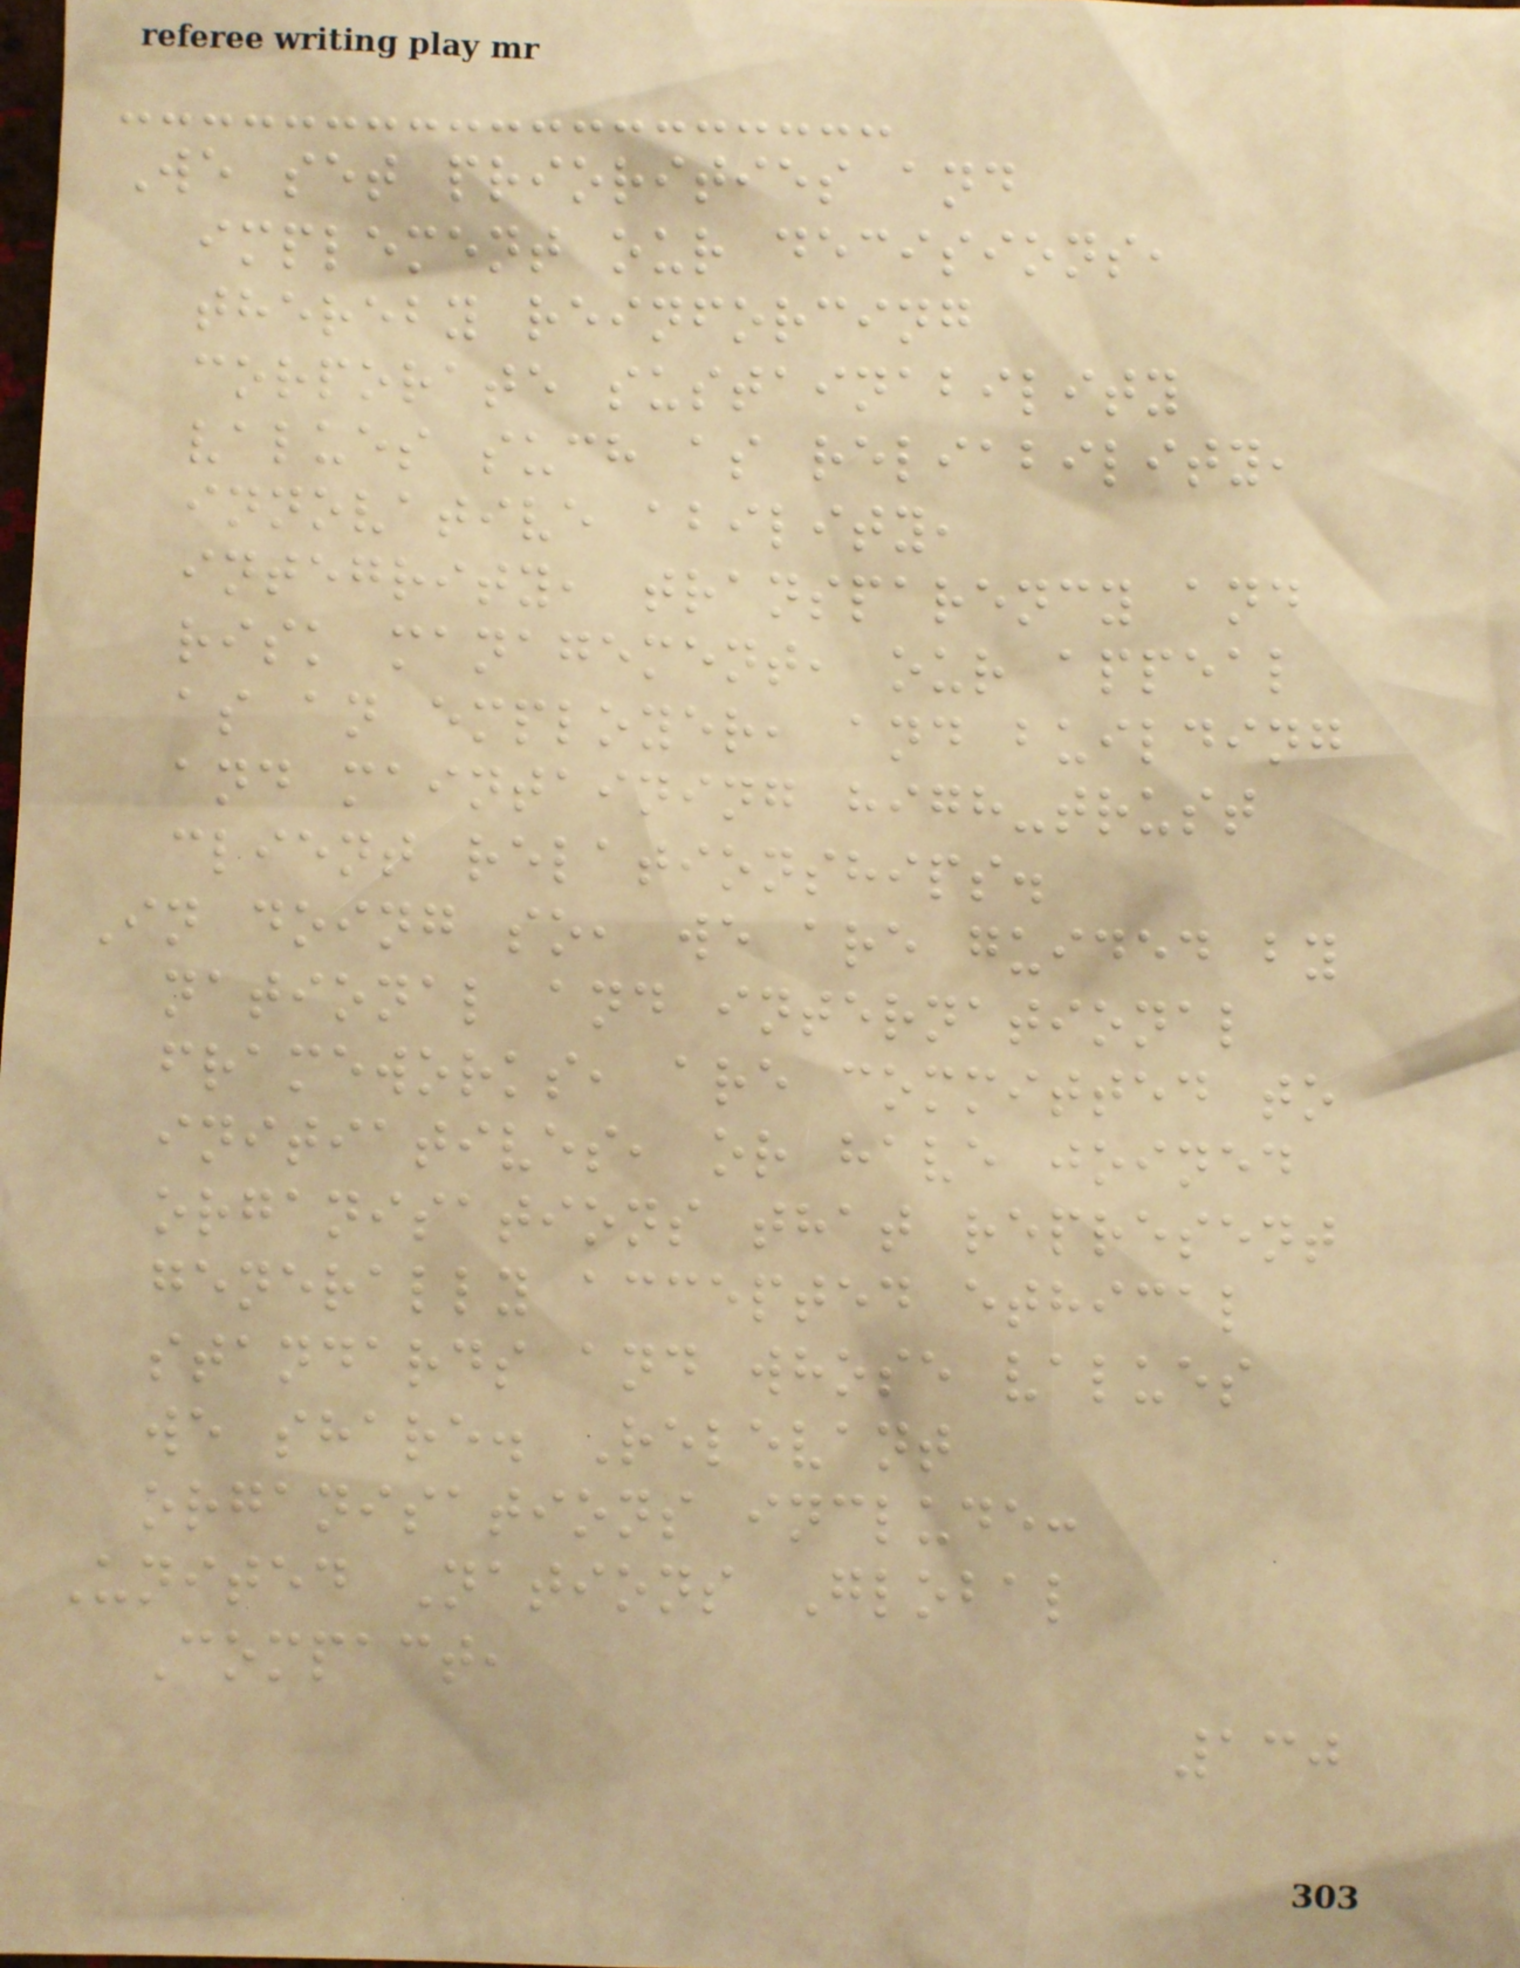We set priorities and
implement our decisions,
thereby reinforcing
corporate sustainability
values such as reliability,
innovative ability,
integrity, transparency and
risk management, our appeal
as an employer, and building
and maintaining high-trust
client relationships.
In doing so, we are guided by
national and international
frameworks, are committed to
initiatives, or have joined
organisations that represent
generally accepted ethical
standards and whose values
we share. Relevant
organisations include:
United Nations Global
Compact,
130
